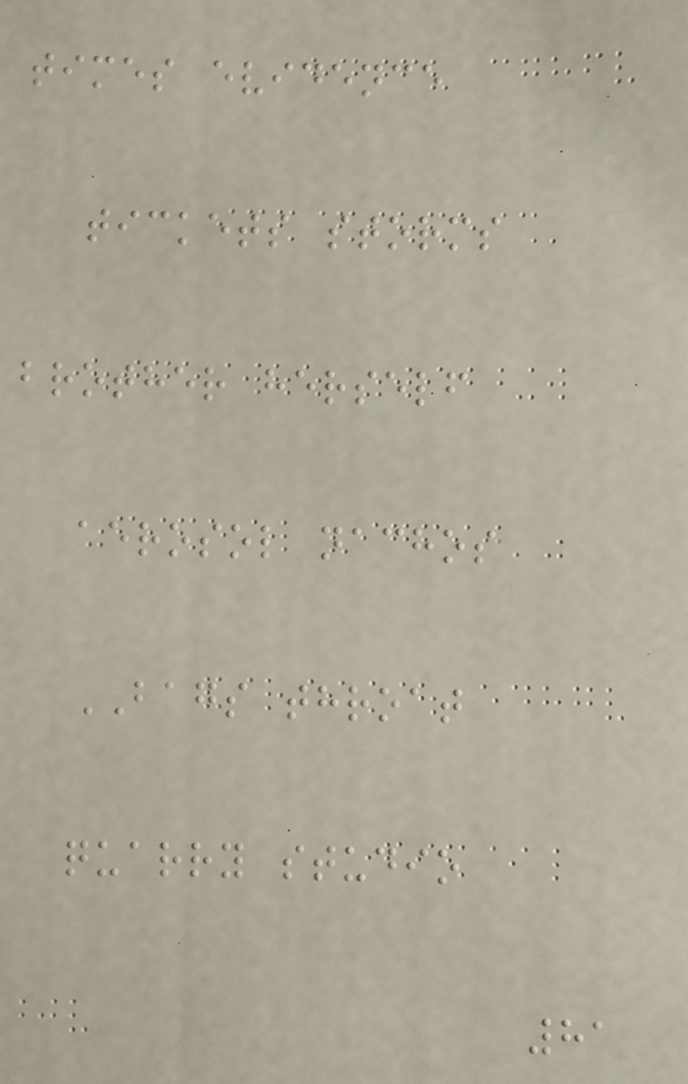times evidence
tickets storms
brother herself
aerosol nachos
BAGS throat
quarry studio
81
